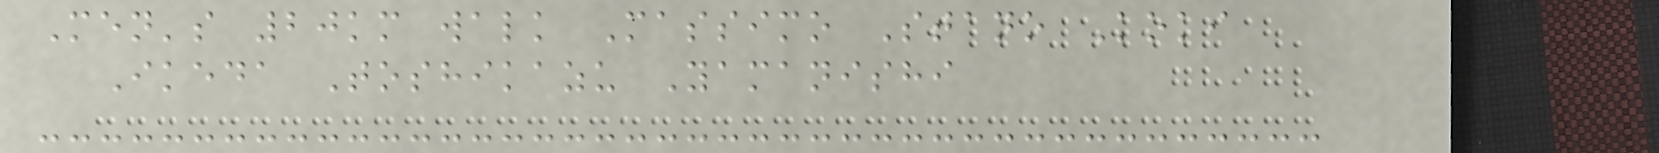Men's 20km walk Massimo Stano Koki
Ikeda Toshikazu Yamanishi
